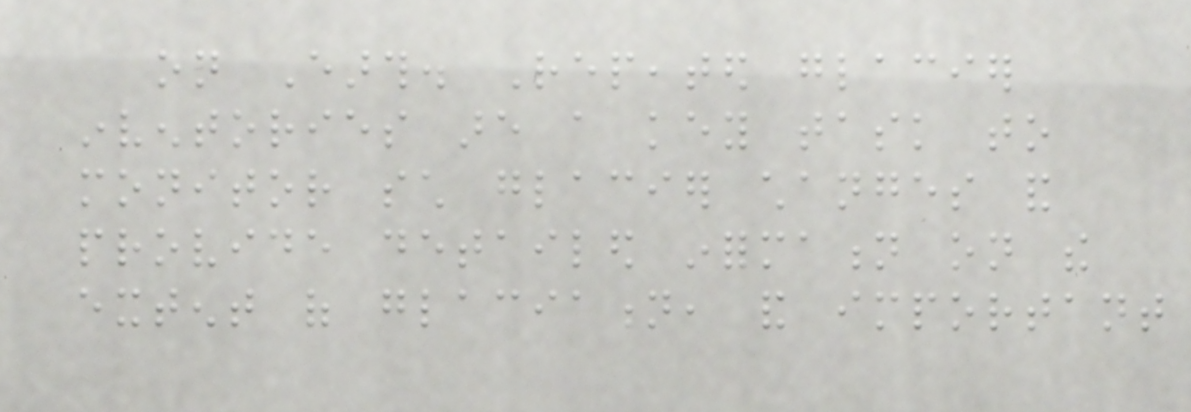on Earth. Repeated glacier
inventories are a key task to
monitor such glacier changes and
provide detailed information on the
extent of glaciation, and important
